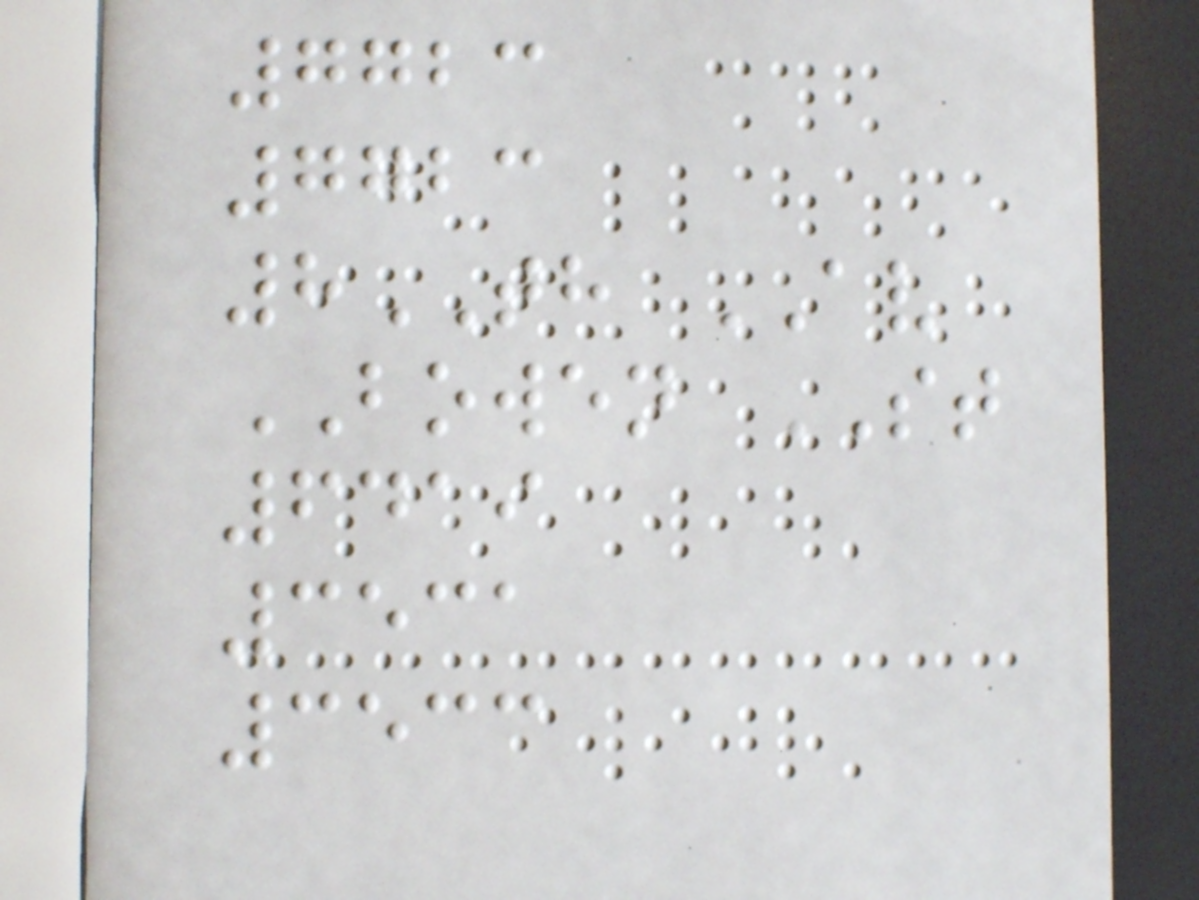7723
7723
8TH AV
BOWEN ST
6419
3531
3533
